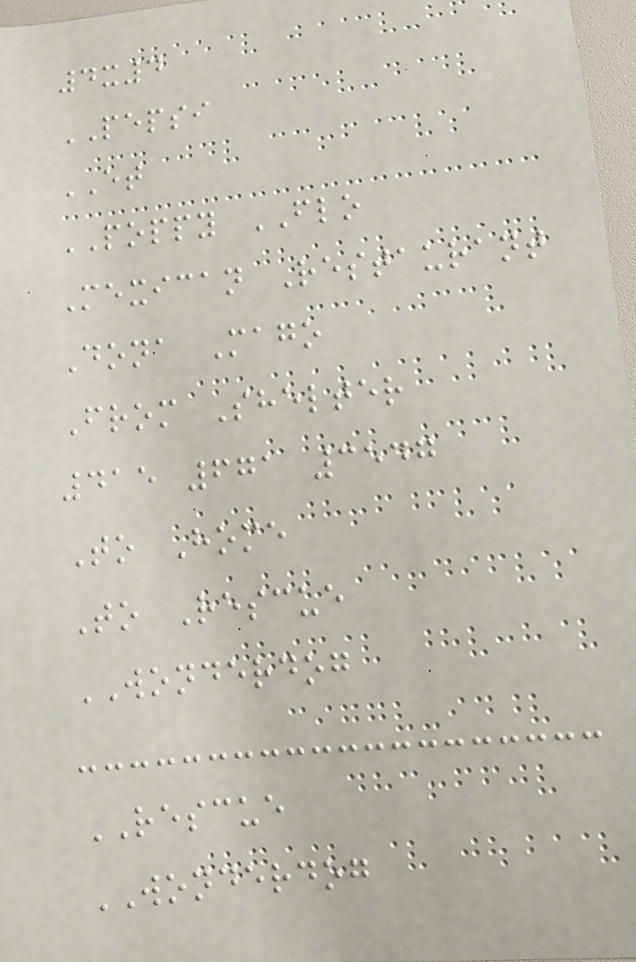4x4
PEPSI
ET
POPPY FLO
Mexican Restaurant
Dona Mago
From Shelter
415 671 3547
To Home
To Rescue
WONDERDOG
RESCUE
WONDERDOG
